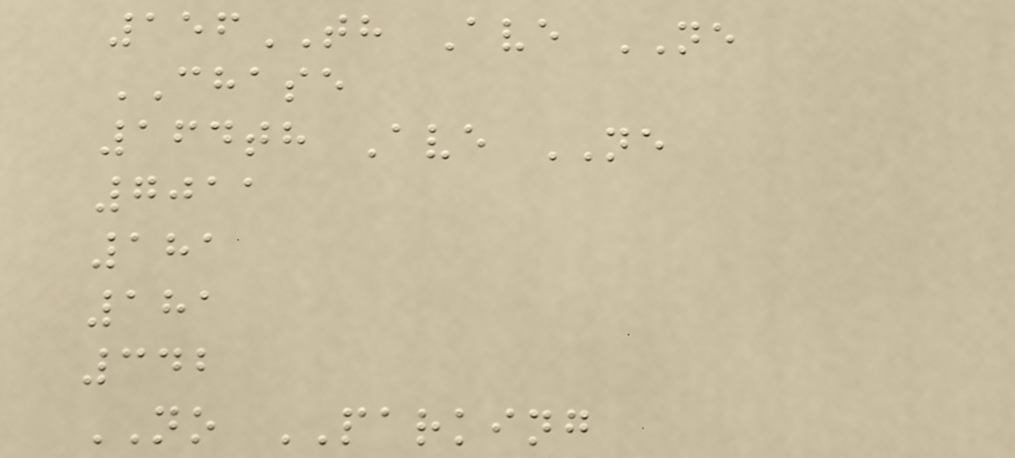156TH Ave NE
CHASE
164th Ave NE
7011
181
181
342
NO PARKING
